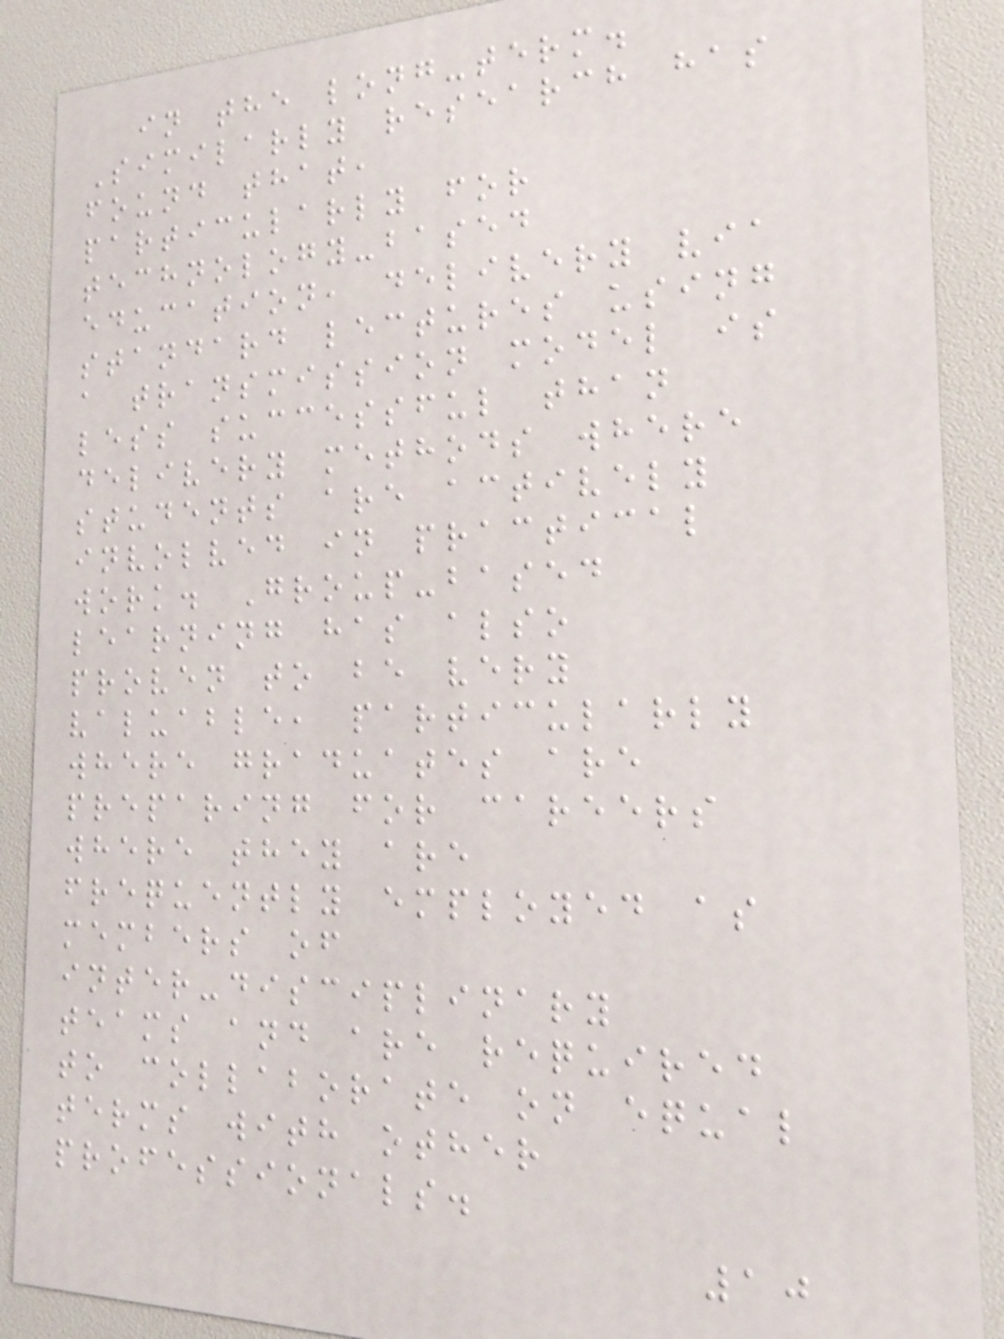in the long-term.
Similarly research has
found that,
particularly for
technology-based
education, delivery via
standard lectures using
a transmission model is
less successful than
delivery methods where
students are actively
involved in practical
work. Group-based
learning has also
proven to be very
valuable, particularly
where graduates are
preparing for careers
where they are
frequently employed as
members of
inter-disciplinary
teams and are required
to collaborate on equal
terms with other
professionals.
10
